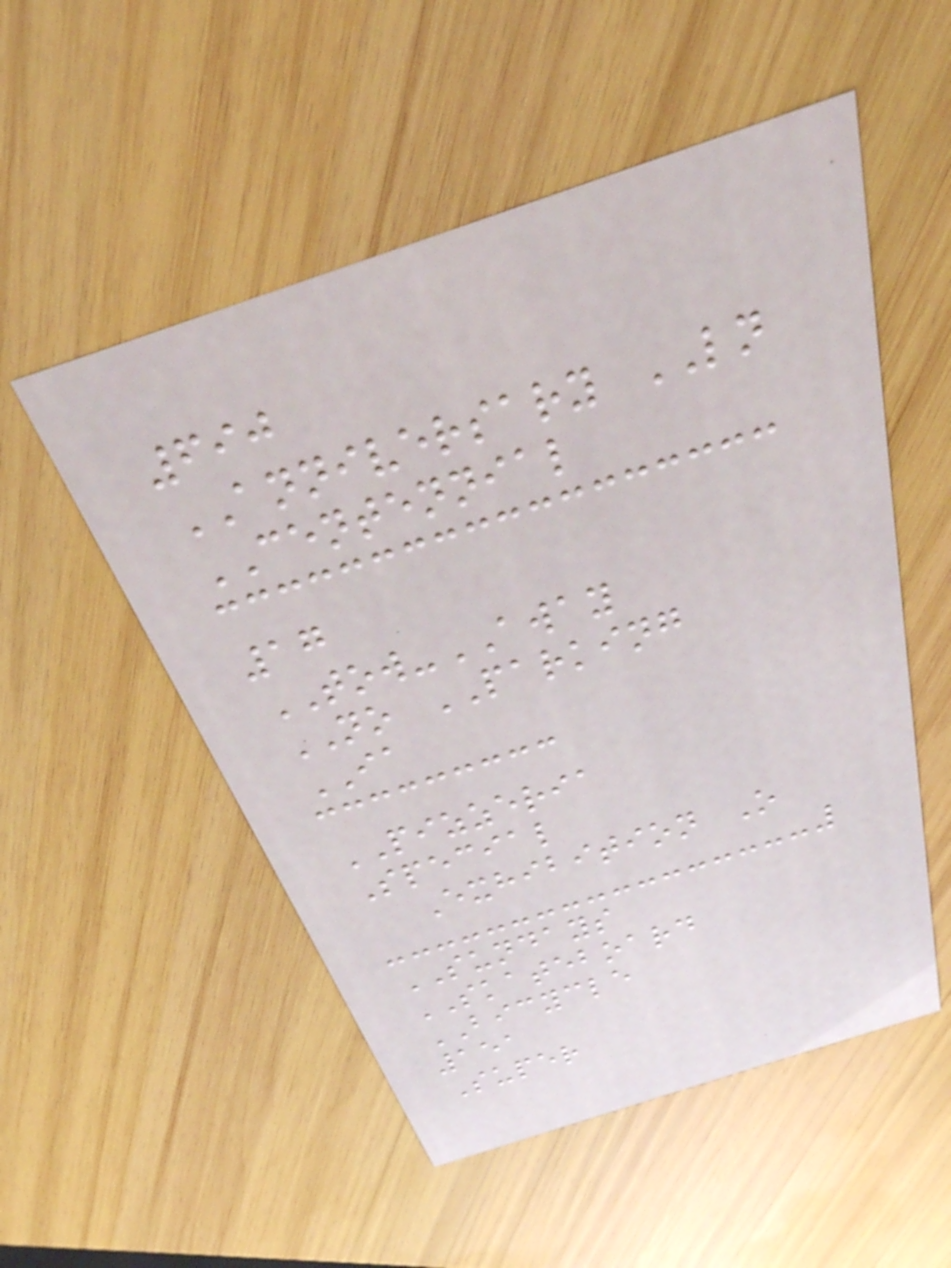690
ANNIVERSARY LN
CENTENNIAL
17
TOW-AWAY
NO PARKING
IA
PIZZERIA
Special
Exhibition O
SUNDAYS
SKATEBOARD
BICYCLE
151
Super
